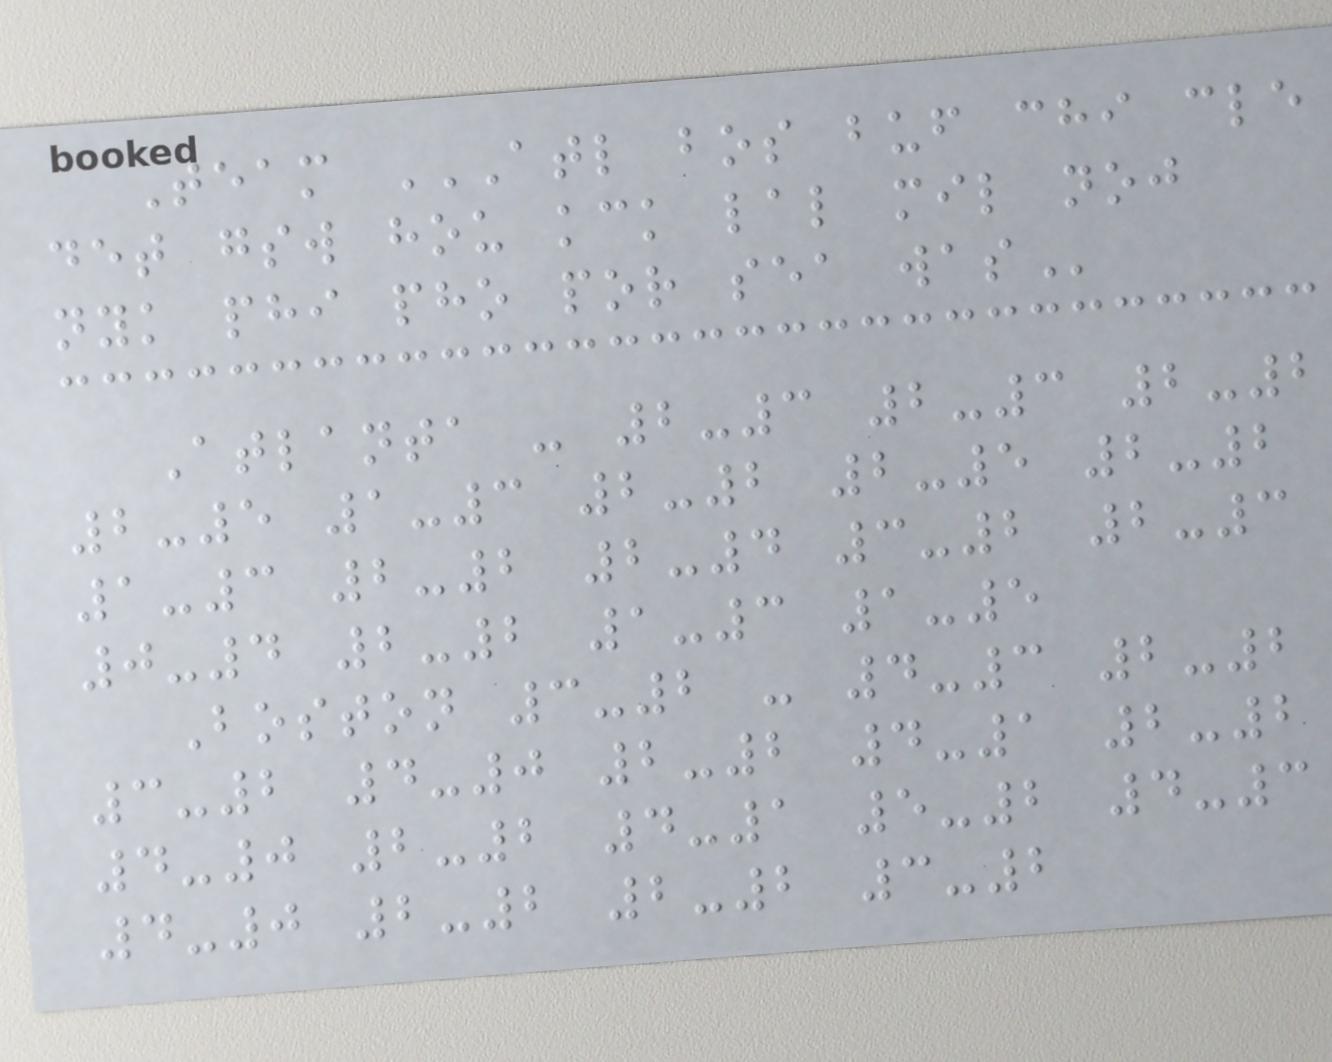Team ATL BOS BUF CHI CLE
DET GSW HOU KCK LAL MIL NOJ
NYK PHI PHO POR SEA WAS
Atlanta - 2-3 2-3 2-2
2-5 1-3 2-2 2-5 2-2
1-3 2-2 2-4 3-2 2-3
0-4 2-2 1-3 1-5
Boston 3-2 - 4-3 2-2
3-2 4-0 2-2 4-1 2-2
4-0 2-2 4-1 5-2 4-3
4-0 2-2 2-2 3-2
